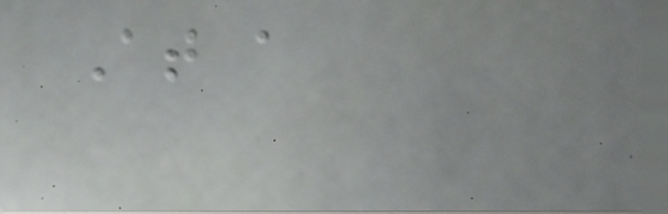At a
